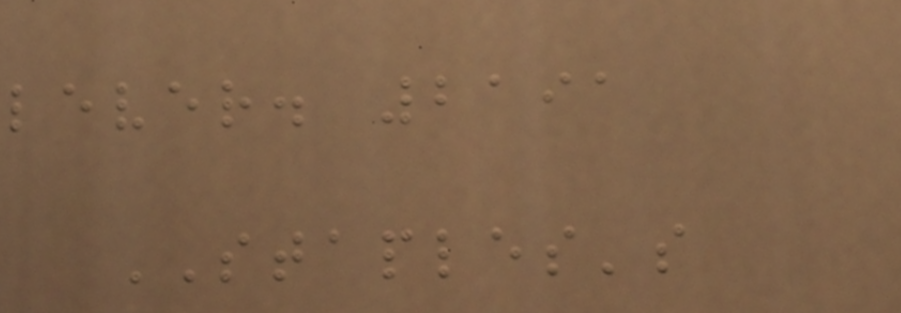lever. 2191
STAPLES's
